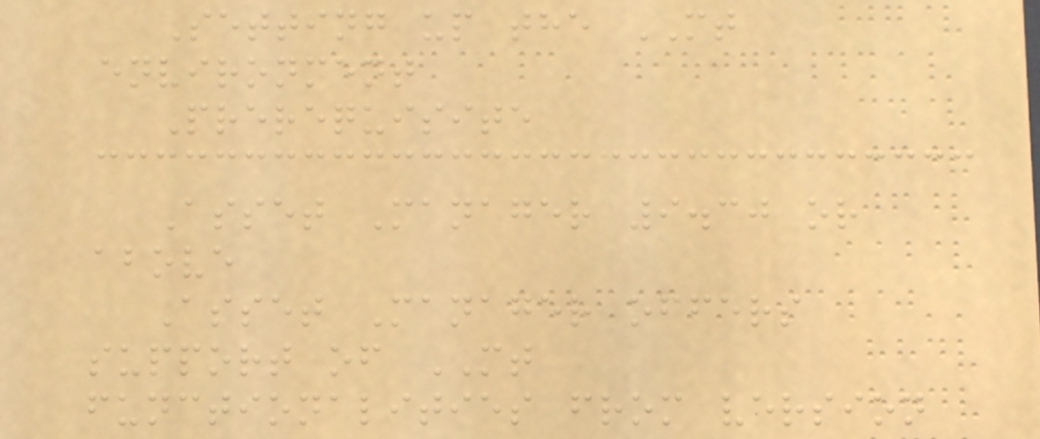Setting up the MT
environment
Prerequisite
Asset Manager 9.30 or
above
Asset Manager offers
support of MT
functionalities from version
